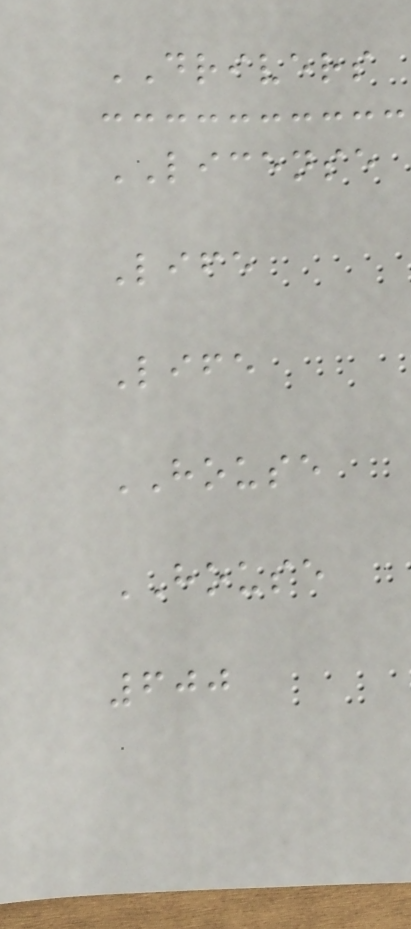DRIVERS
LICENSE
Life
Life
HOUSE
HOUSE
600
